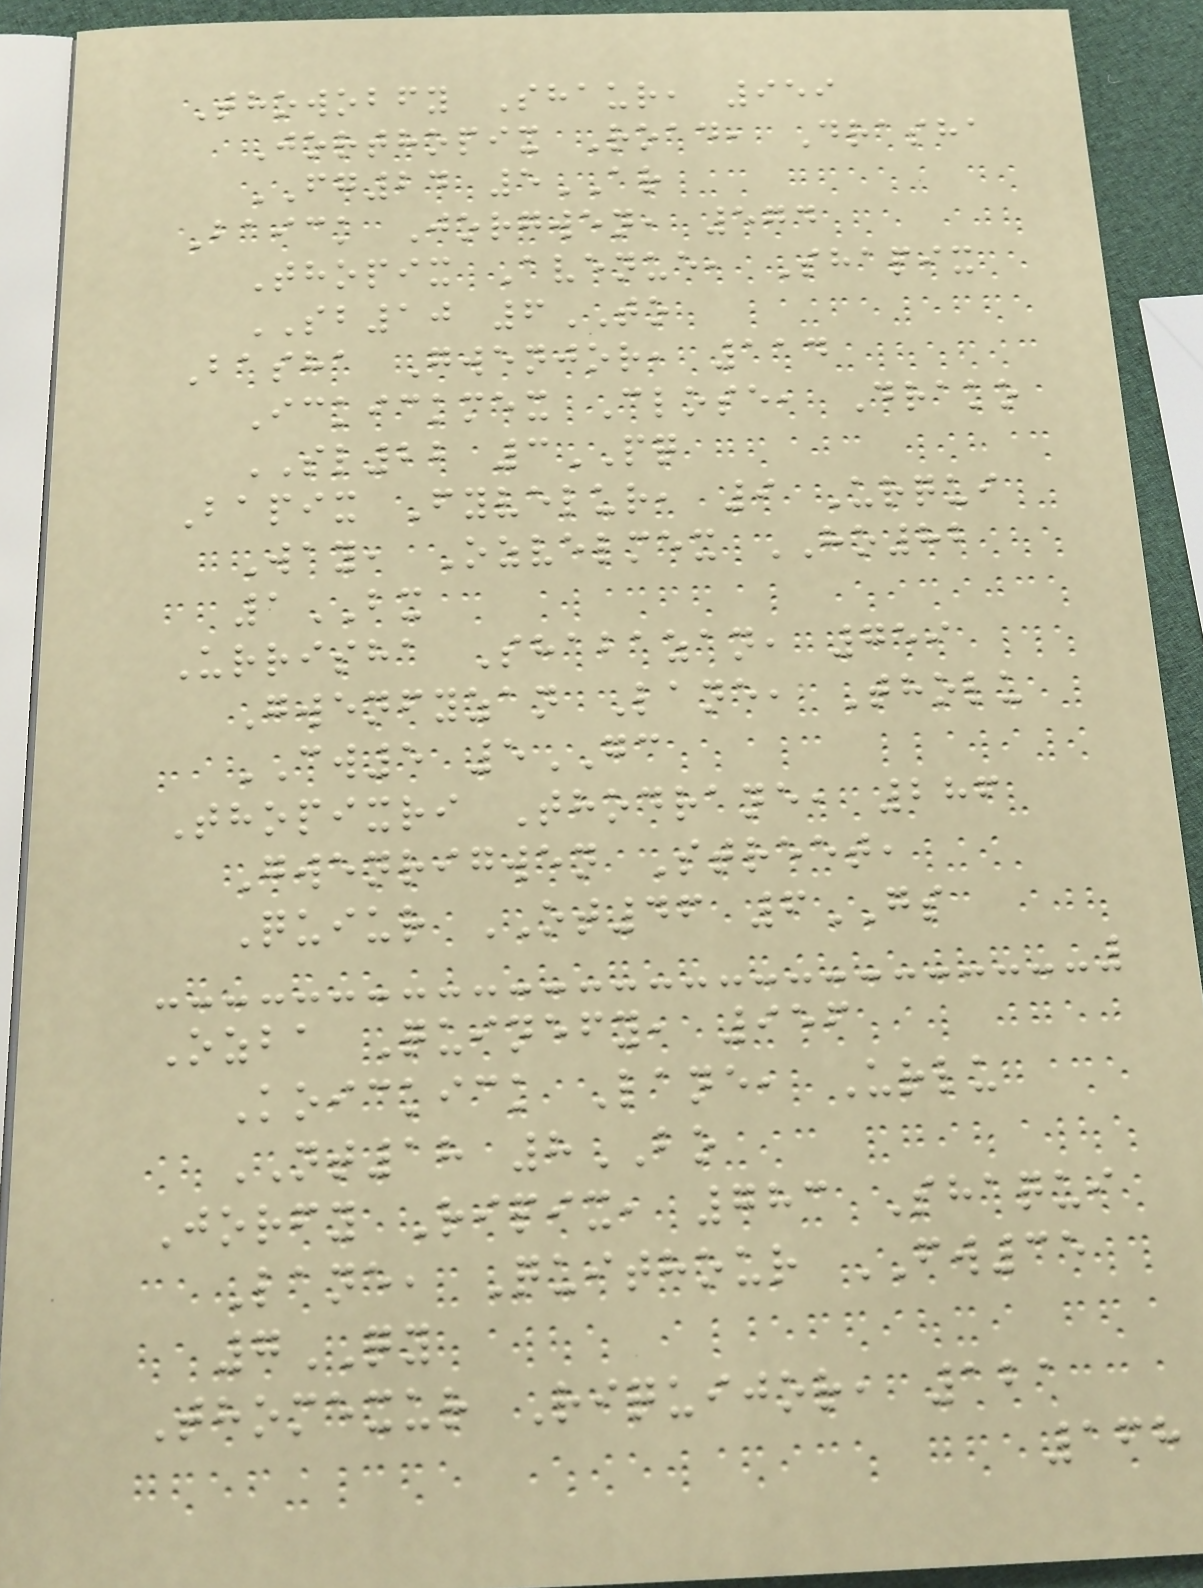Thowobfy Shaur, 959
Jorthopix Road, Drasha
FG24 5AR
Baick Jorgwen, 574
Thopix Avenue, Shapix
SB10 6TO
Basha Gwenjor, 114
Ickickmex Close, Drako
SL22 3PQ
Bapix Fyvelur, 9 Urqui
Way, Ozvelmex HO82
1BX
Urrisha Shabazan, 759
Gwenfyzan Lane, Tholu
CW5 5GC
Thopixri Thodrane, 286
Gwenrigwen Street,
Quiur OT46 6GS
Ozba Quinefy, 956
Koickick Lane, Urlu
NT18 8BO
Jorfy Ripix, 783 Shaqui
Lane, Quithour FW35
7QY
Thomexur Riquijor, 121
168
